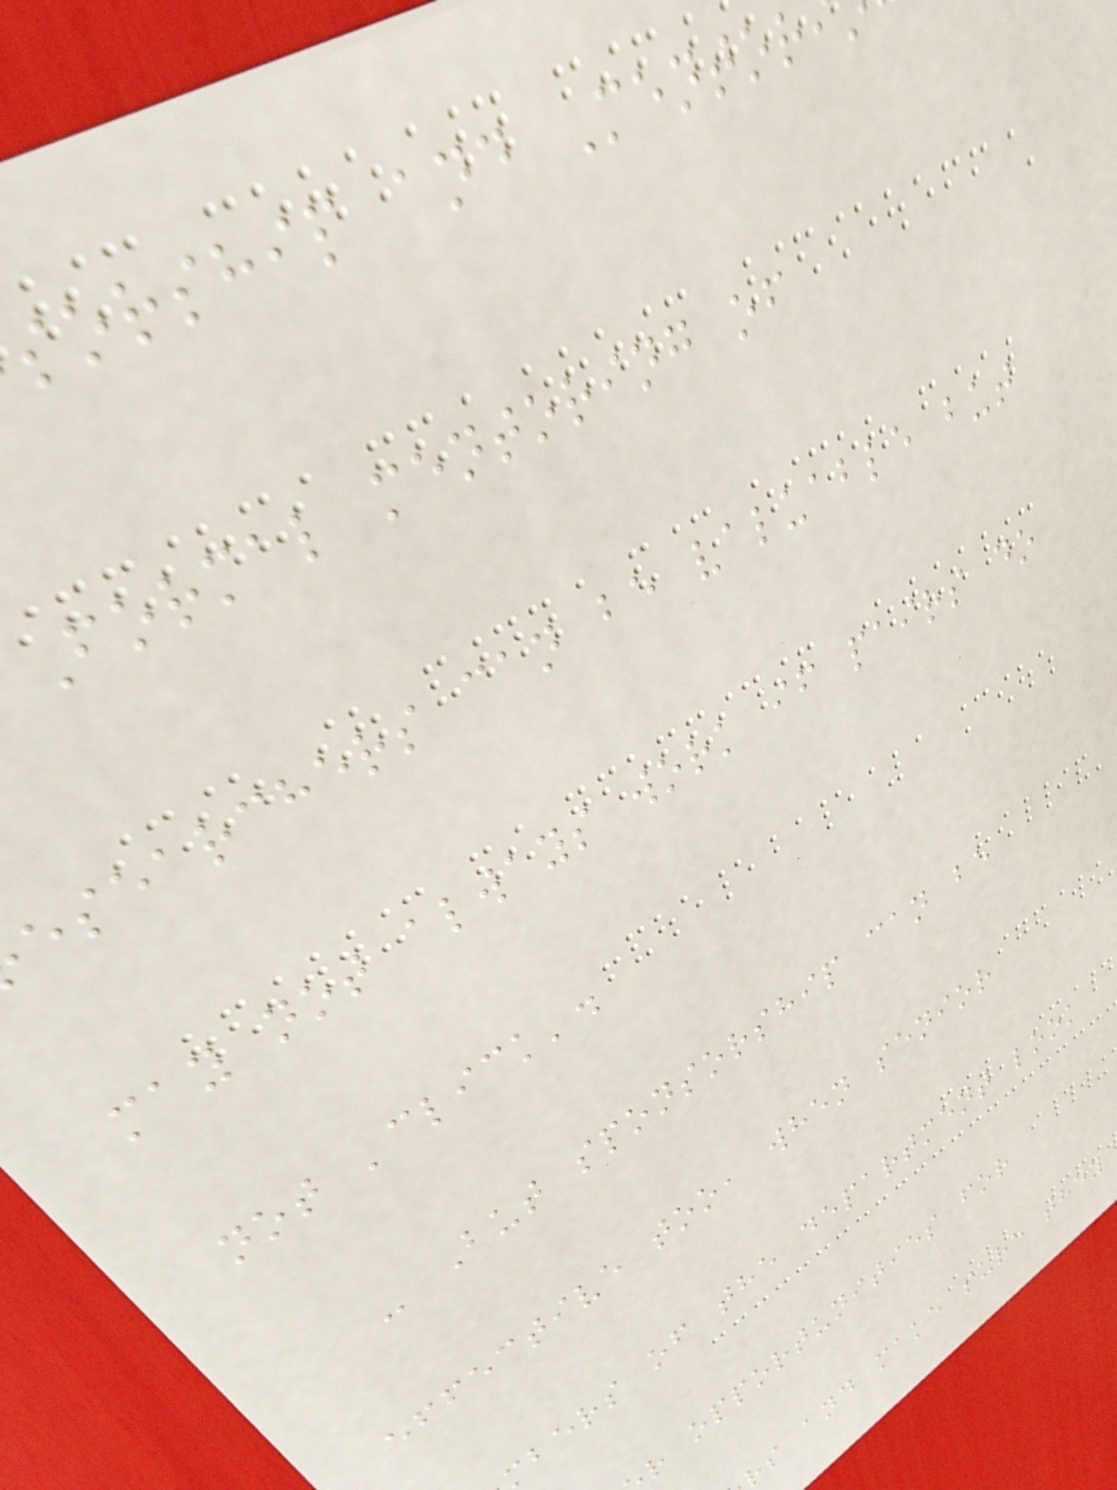sorship and Mentor
Formal mentoring of
esearchers can be valuable but
may not always work if pairs do
not 'click'.
- But sponsorship can be
effective too, when senior
bers of the department look
r opportunities for
rs and make sure they
